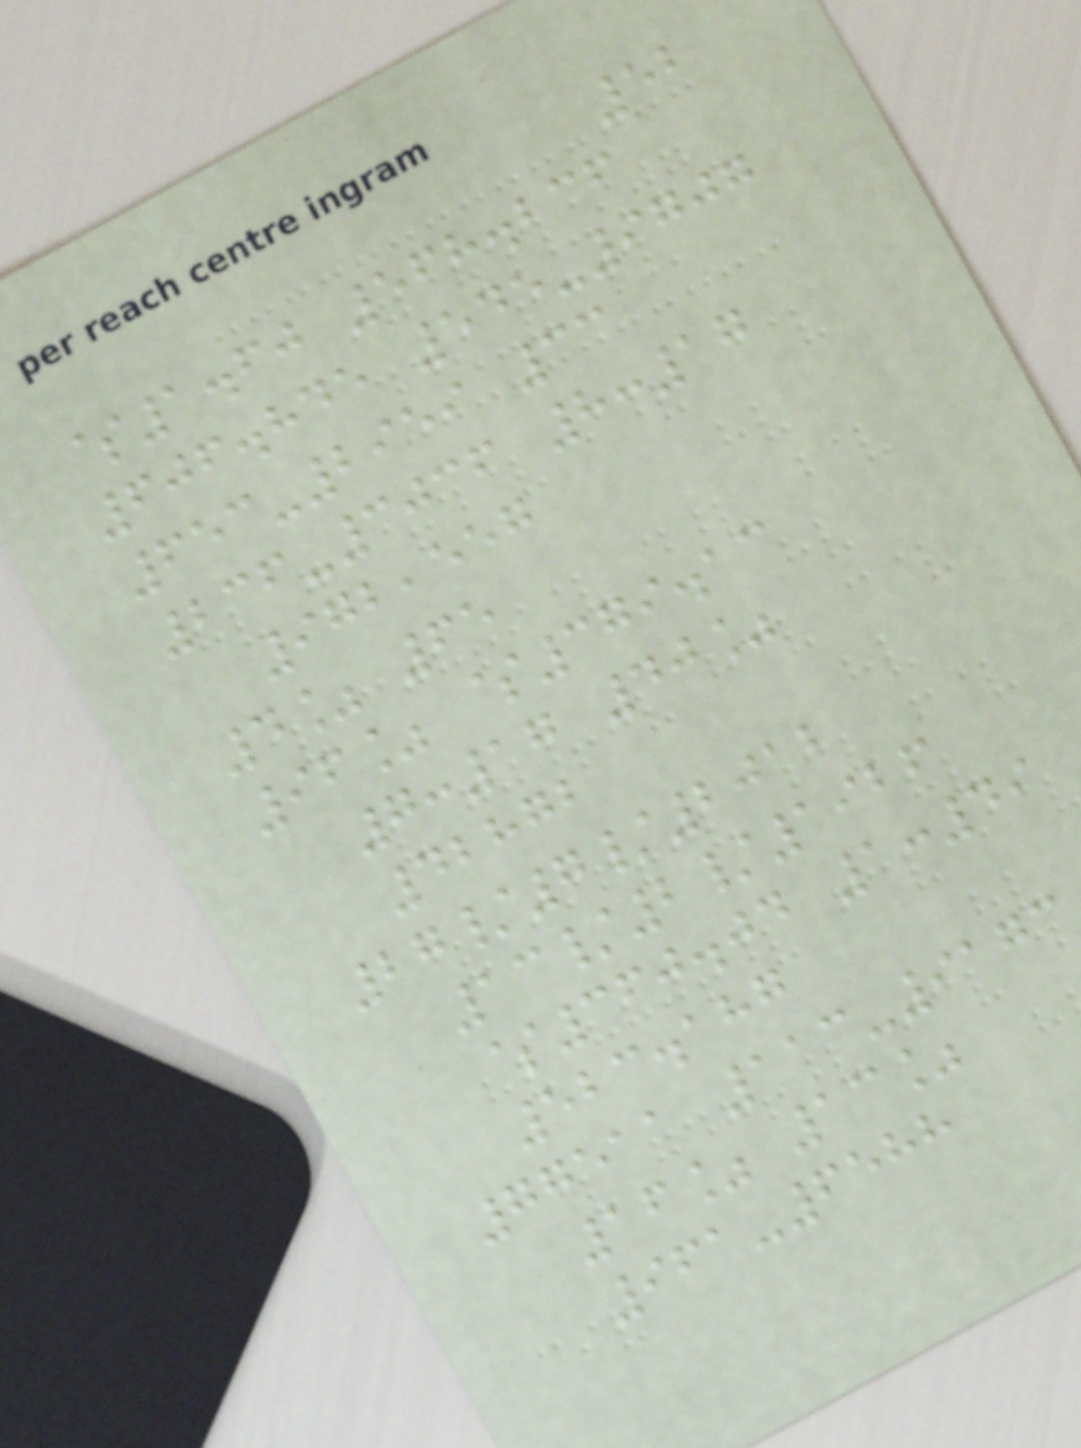52
$1.60 568.236
606.845 545-9707
653-2959 33
236-3036 8:17
972,557
4% 65
96% $379.13
7:17 40%
42872
27/7/2012
13/2/1926
$360.04 1:49
523.187
77511 113-9173
16% 13%
961-6588
